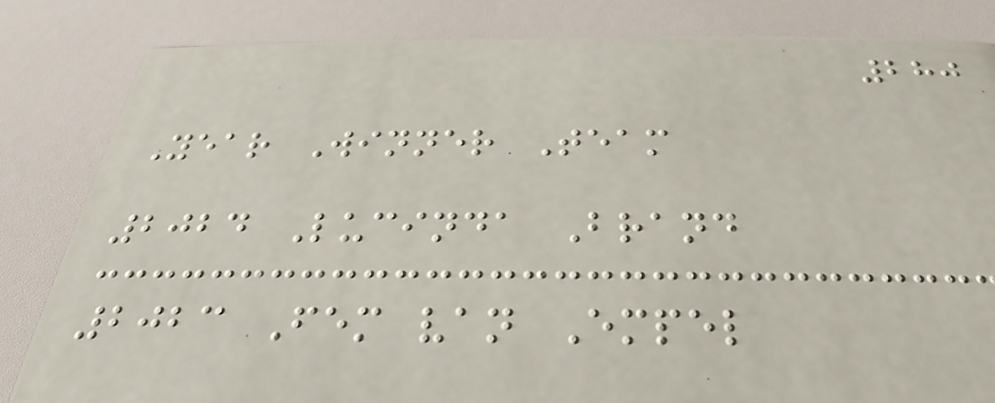280
Year Winner Team
2024 Lucinda Brand
2023 Fem van Empel
